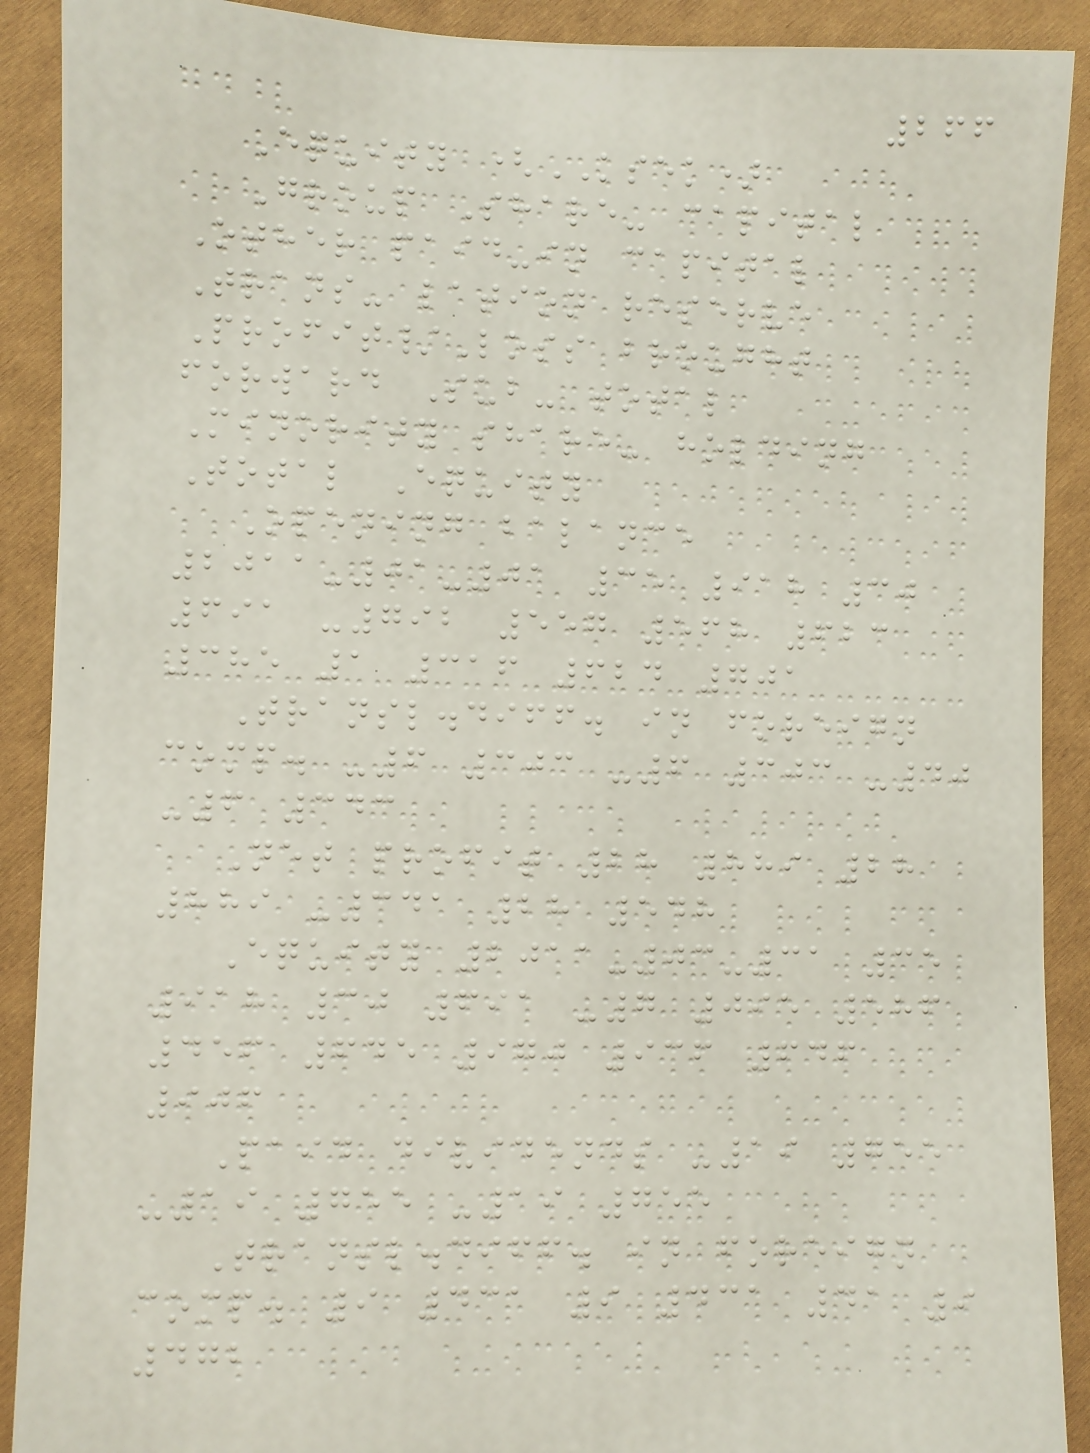266
Equity (KSEK)
Group Share- capital
Other paid-in capital
Trans- lation reserve
Profit/Loss brought
forward Sub- total
Minority share- holding
Total Equity
Opening balance
2011-01-01 35 918 30
691 -792 557 568 623
385 1 316 624 701
Transl.diff. in foreign
comp. -6 303 -6 303 -40
-6 343
Net profit 28 889 28
889 -341 28 548
Equity 2011-03-31 35
918 30 691 -7 095 586
456 645 970 936 646
906
Paid dividends -19 755
-19 755 -19 755
Transl.diff. in foreign
comp. 9 431 9 431 41 9
472
